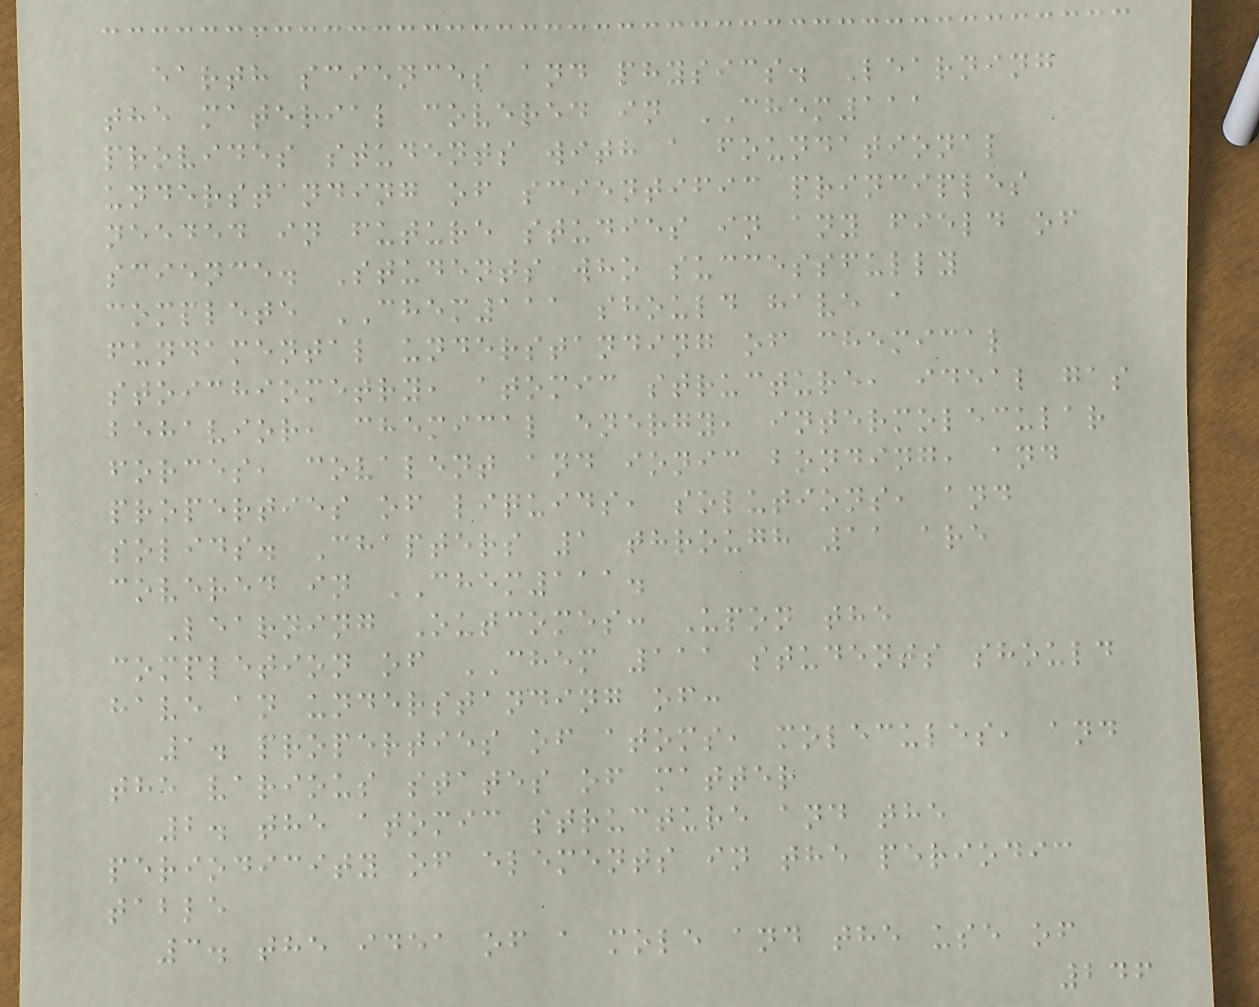earth sciences and physics. Learning
the material covered in CHEM111
provides students with a foundational
understanding of scientific principles
needed in future studies in any field of
science. Students who successfully
complete CHEM111 should have a
fundamental understanding of chemical
stoichiometry, atomic structure, ideal gas
behavior, chemical energy, intermolecular
forces, covalent and ionic bonding, and
properties of liquids, solutions, and
solids. Chapters 1 through 11 are
covered in CHEM111.
Learning Outcomes: Upon the
completion of CHEM 111 students should
have an understanding of:
1. properties of atoms, molecules, and
the various states of matter
2. the atomic structure and the
periodicity of elements in the periodic
table
3. the idea of a mole and the use of
246
